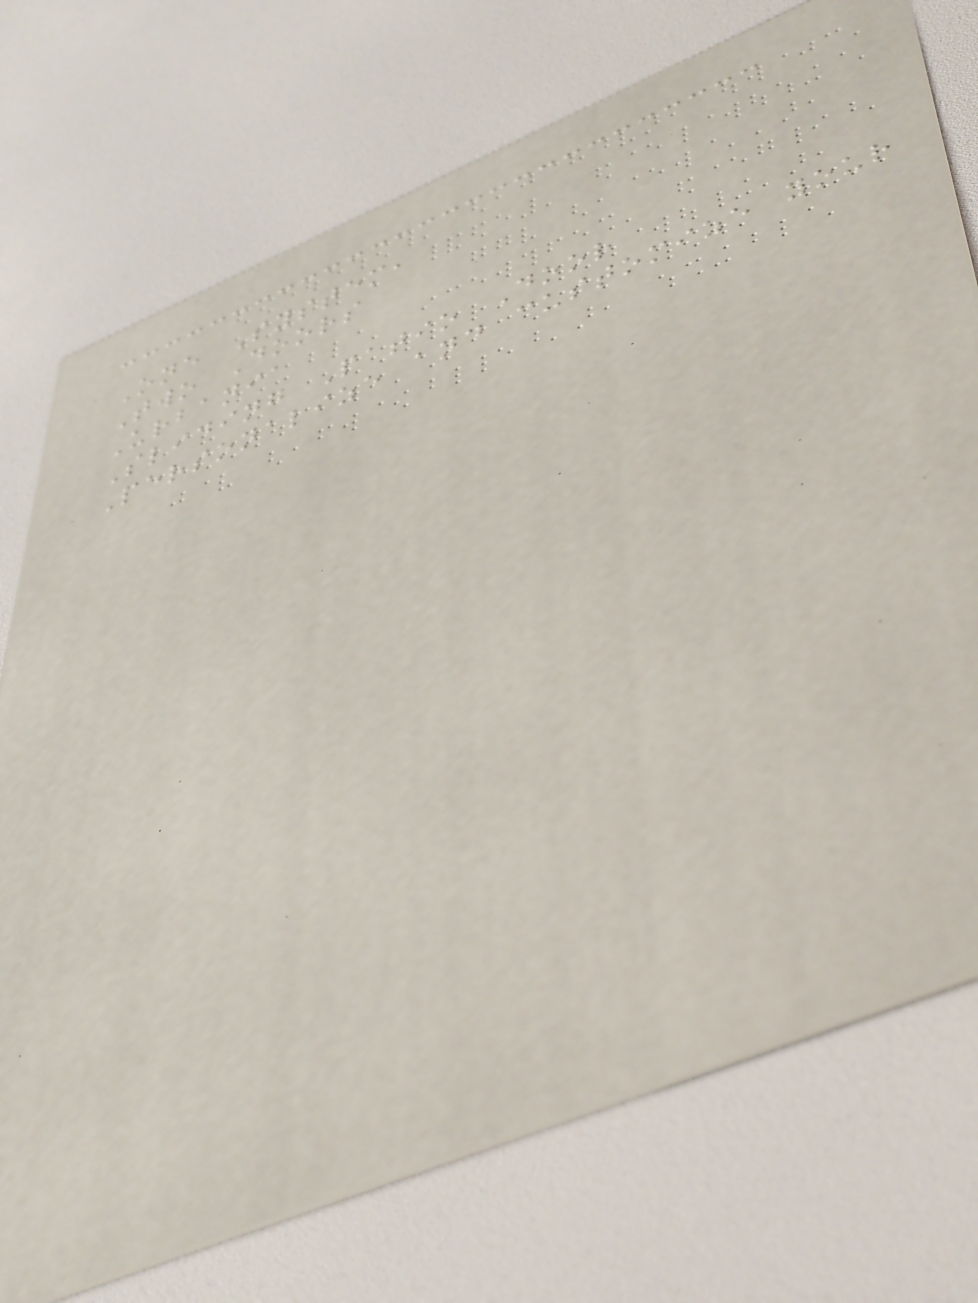One System,
Two Doors
Urbania
Sliding Patio Door
Personalize and customize your
